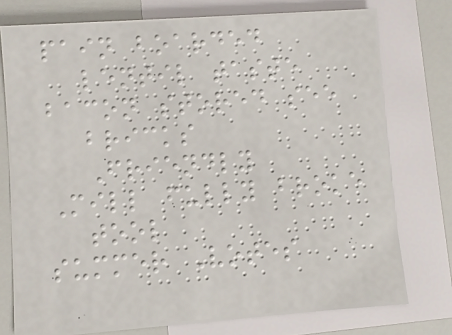pain boarded
lentil taste
bacon stored see
bricks
Friendly
Mill fully broke
tool
summer Votes
